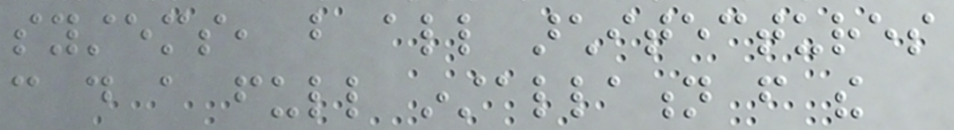systems, but all architectures
can do a full installation from the
